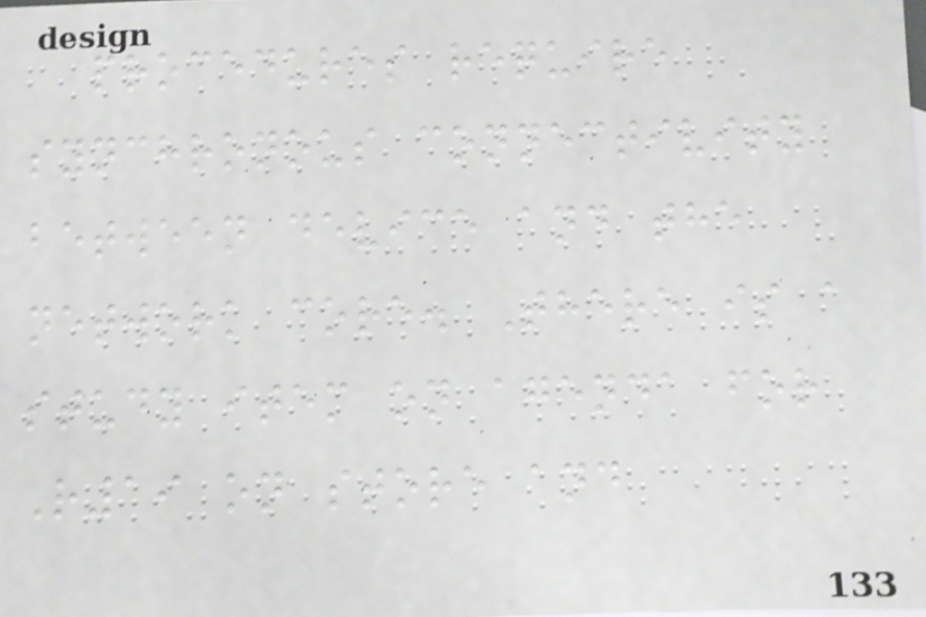procedures require
synchronous connectivity
between device and the
network core. There is a
study item on agenda for
R19 on store and
